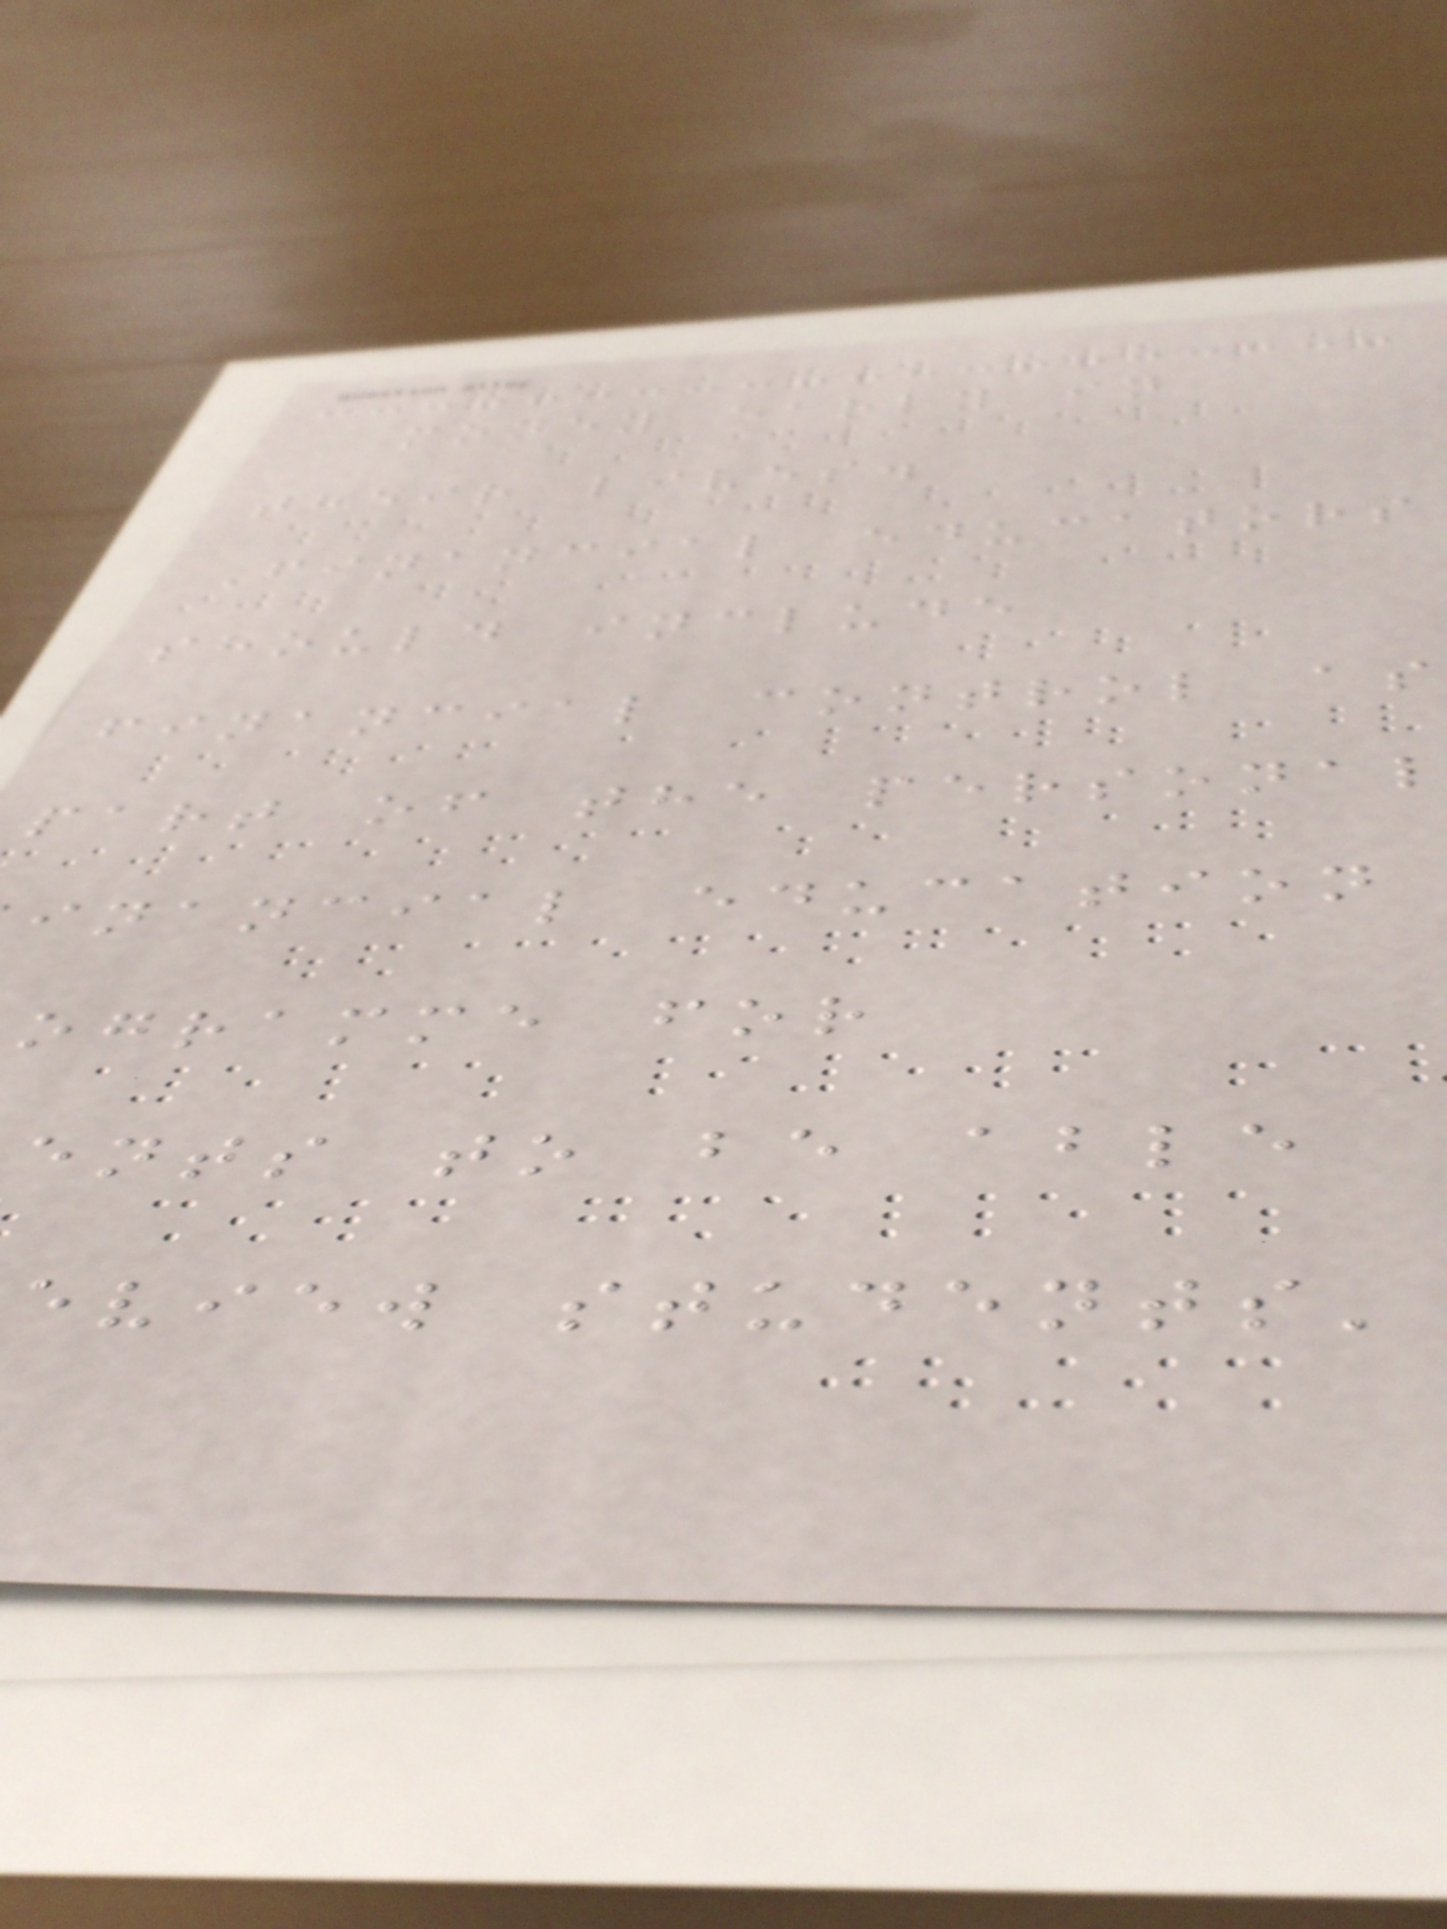money early in
their lives.
Financial educators
should include
financial control as
part of the personal
inancial education
ogramme for
ents to be able
eview students'
